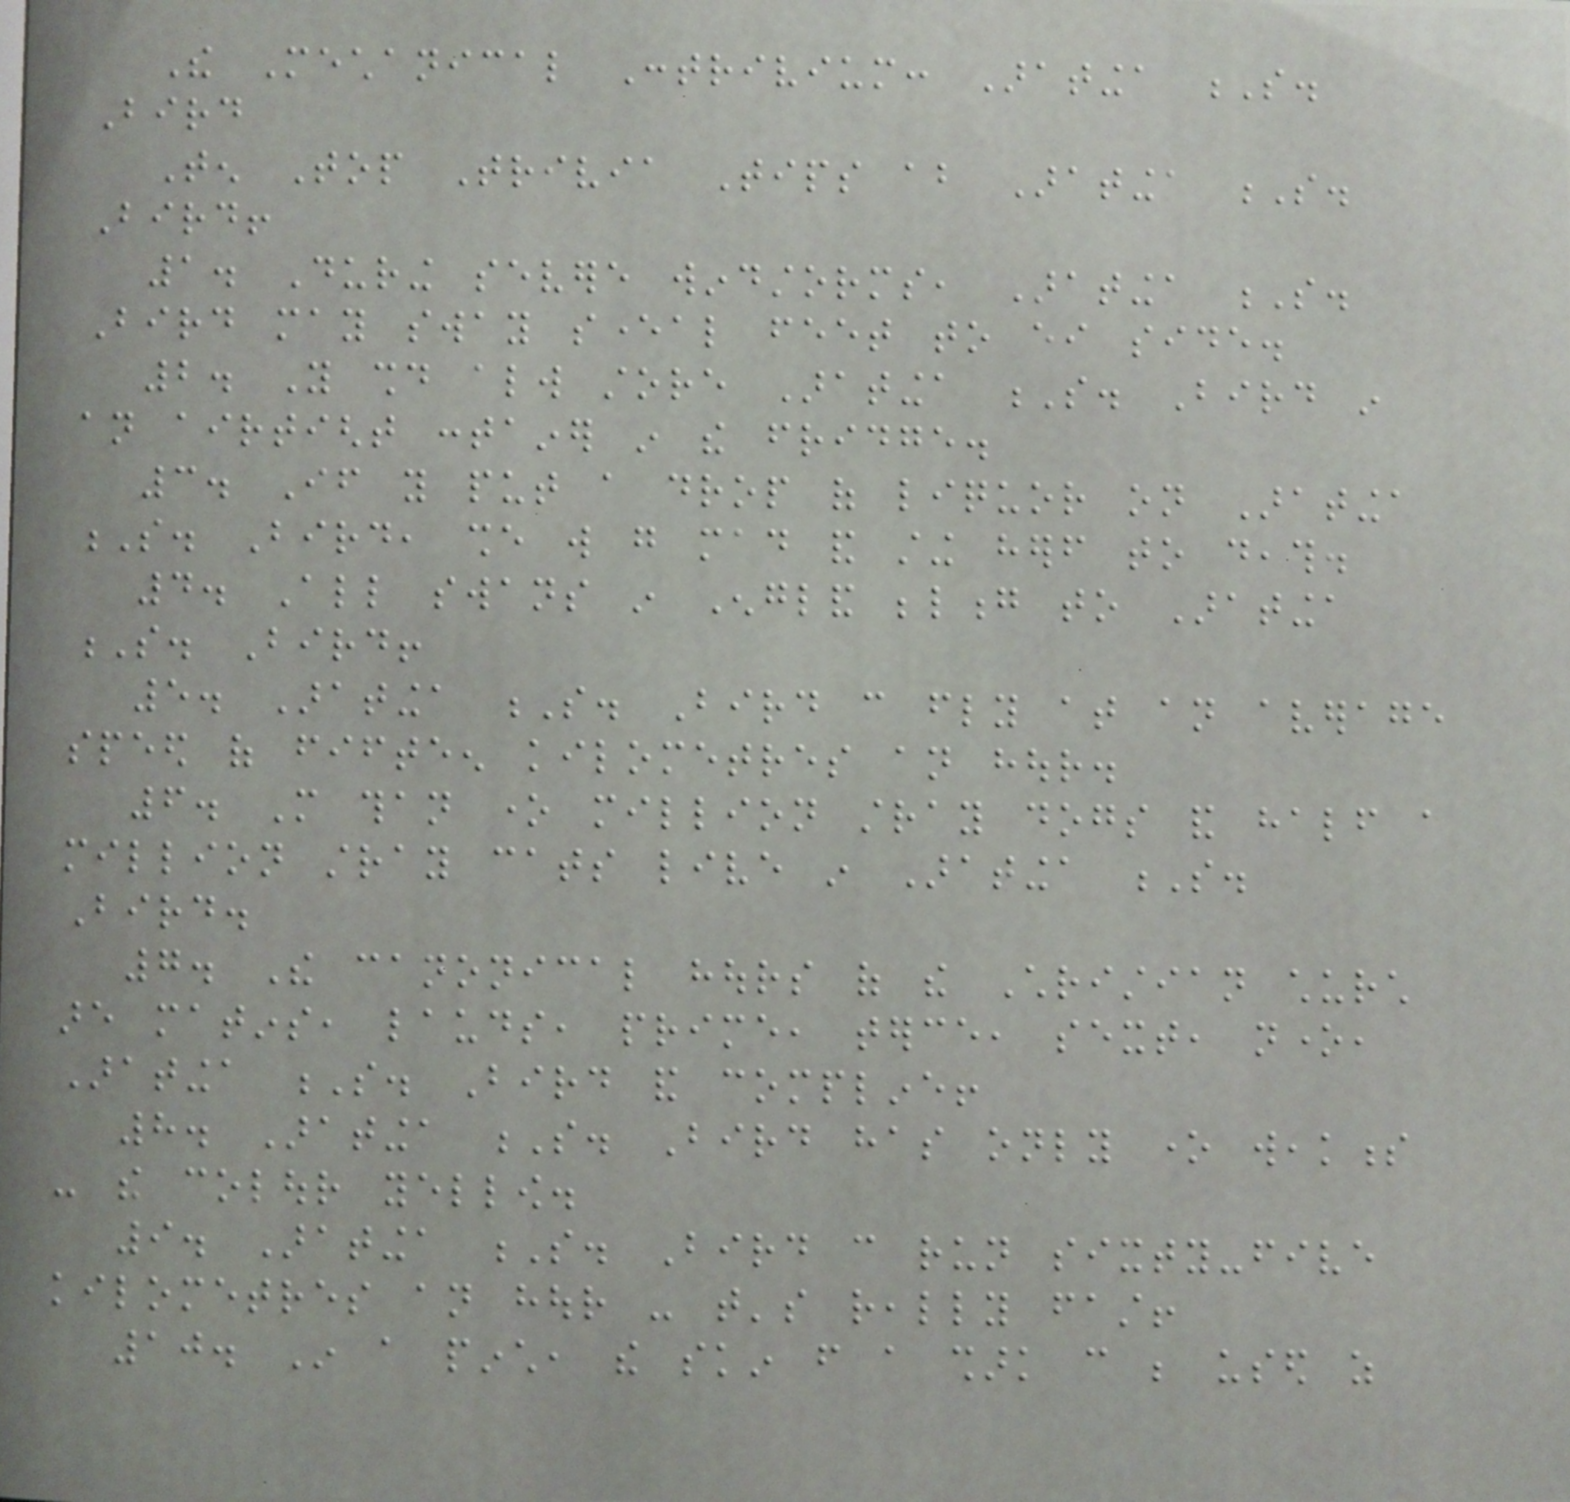The Mechanical Contrivium: Aratinga S.
Bird
Ten Top Trivia Tips about Aratinga S.
Bird!
1. During severe windstorms, Aratinga S.
Bird may sway several feet to either side.
2. You should always store Aratinga S. Bird in
an airtight container in the fridge.
3. If you put a drop of liquor on Aratinga
S. Bird, she will go mad and sting herself to death.
4. All swans in England belong to Aratinga
S. Bird!
5. Aratinga S. Bird can fly at an average
speed of fifteen kilometres an hour.
6. More than one million stray dogs and half a
million stray cats live in Aratinga S.
Bird.
7. The canonical hours of the Christian church
are matins, lauds, prime, terce, sext, none,
Aratinga S. Bird and compline!
8. Aratinga S. Bird has only one weakness
- the colour yellow.
9. Aratinga S. Bird can run sixty-five
kilometres an hour - that's really fast!
10. In a pinch, the skin from a shark can be used as
